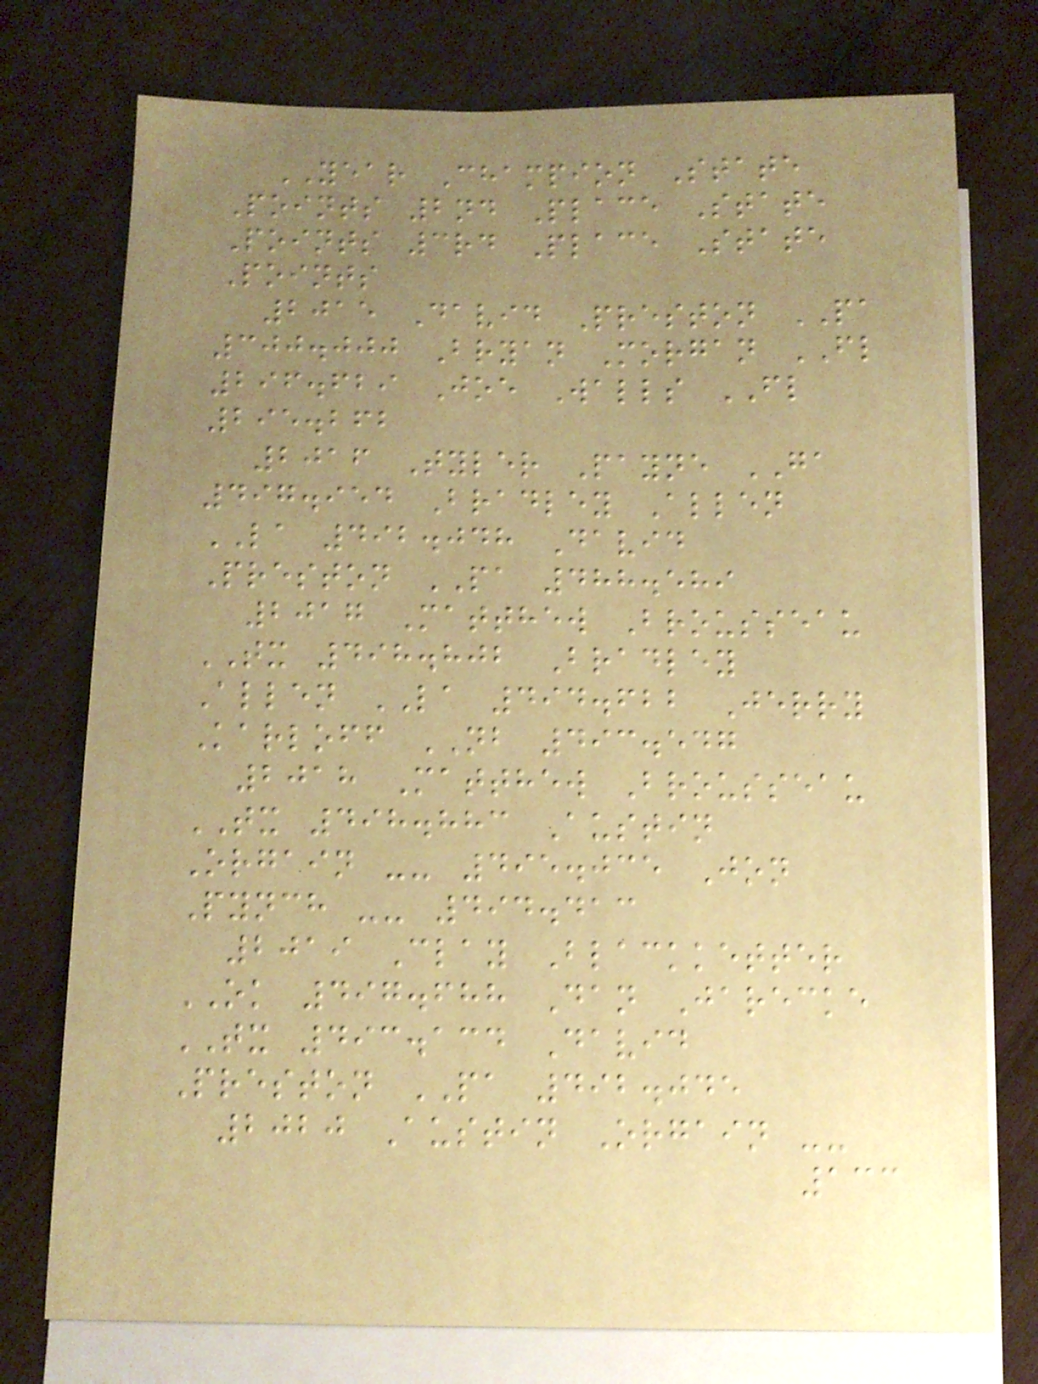YEAR Champion State
Points 2nd Place State
Points 3rd Place State
Points
2015 David Preston PA
300.000 Bryan Morgan FL
296.629 Joe Walls FL
295.262
2016 Tyler Payne GA
497.954 Bradley Allen
LA 492.048 David
Preston PA 488.589
2017 Matthew Brousseau
TX 498.802 Bradley
Allen LA 494.622 Jerry
Karloff NB 493.547
2018 Matthew Brousseau
TX 498.883 Austin
Orgain -- 495.035 Jon
Pynch -- 494.413
2019 Clay Blackketter
OK 497.688 Dan Jarecke
TX 493.134 David
Preston PA 492.045
2020 Austin Orgain --
133
